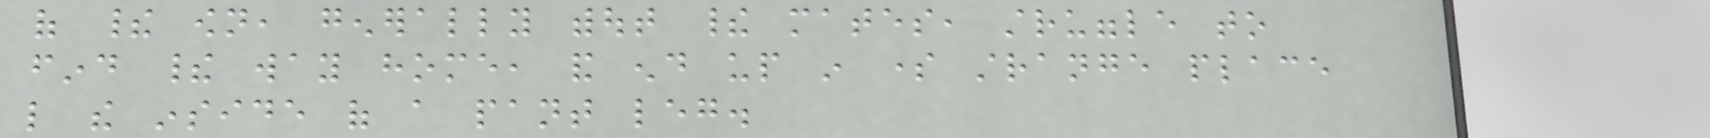of their own, generally without their mates, struggle to
find their way home, and end up in some strange place
like the inside of a pant leg.
